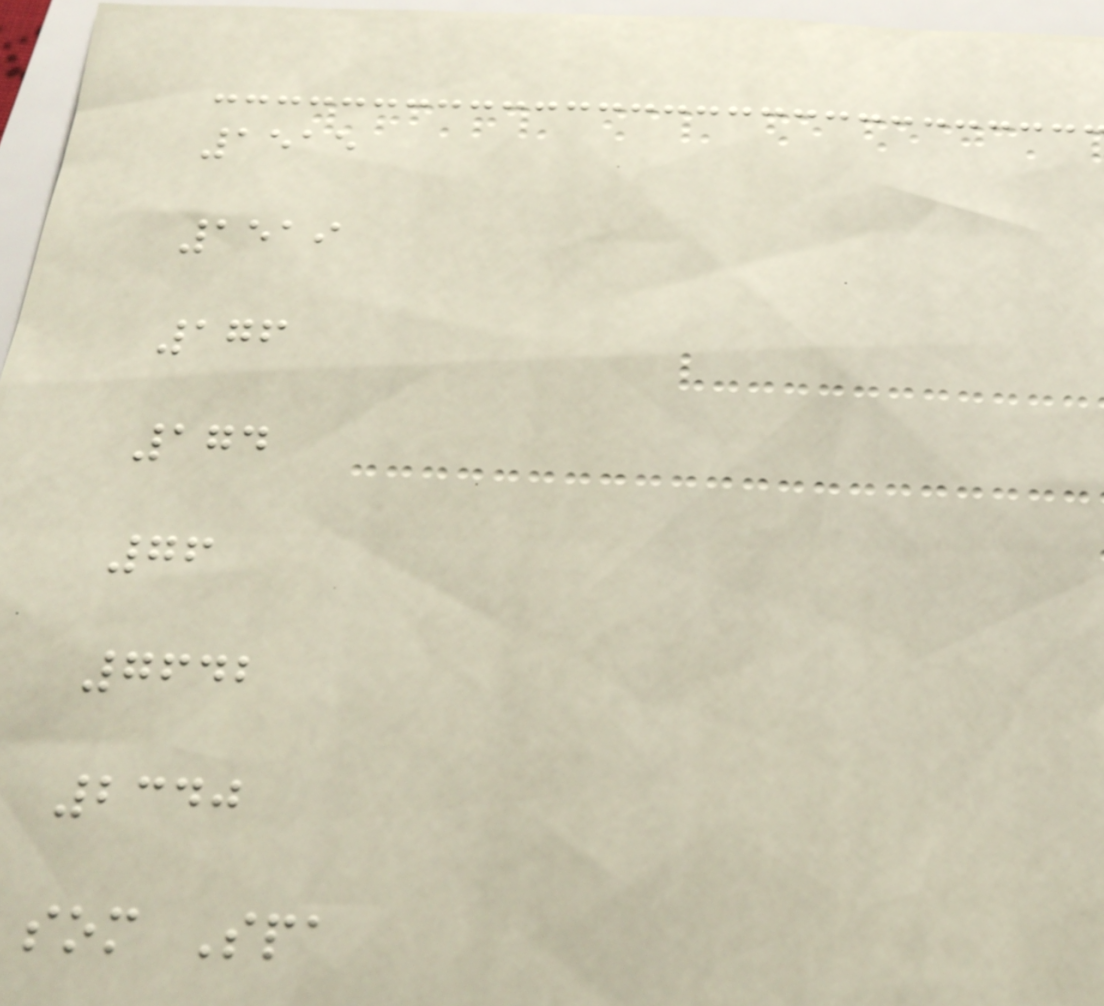1515
1519
176
174
76
7642
2340
som Spa
